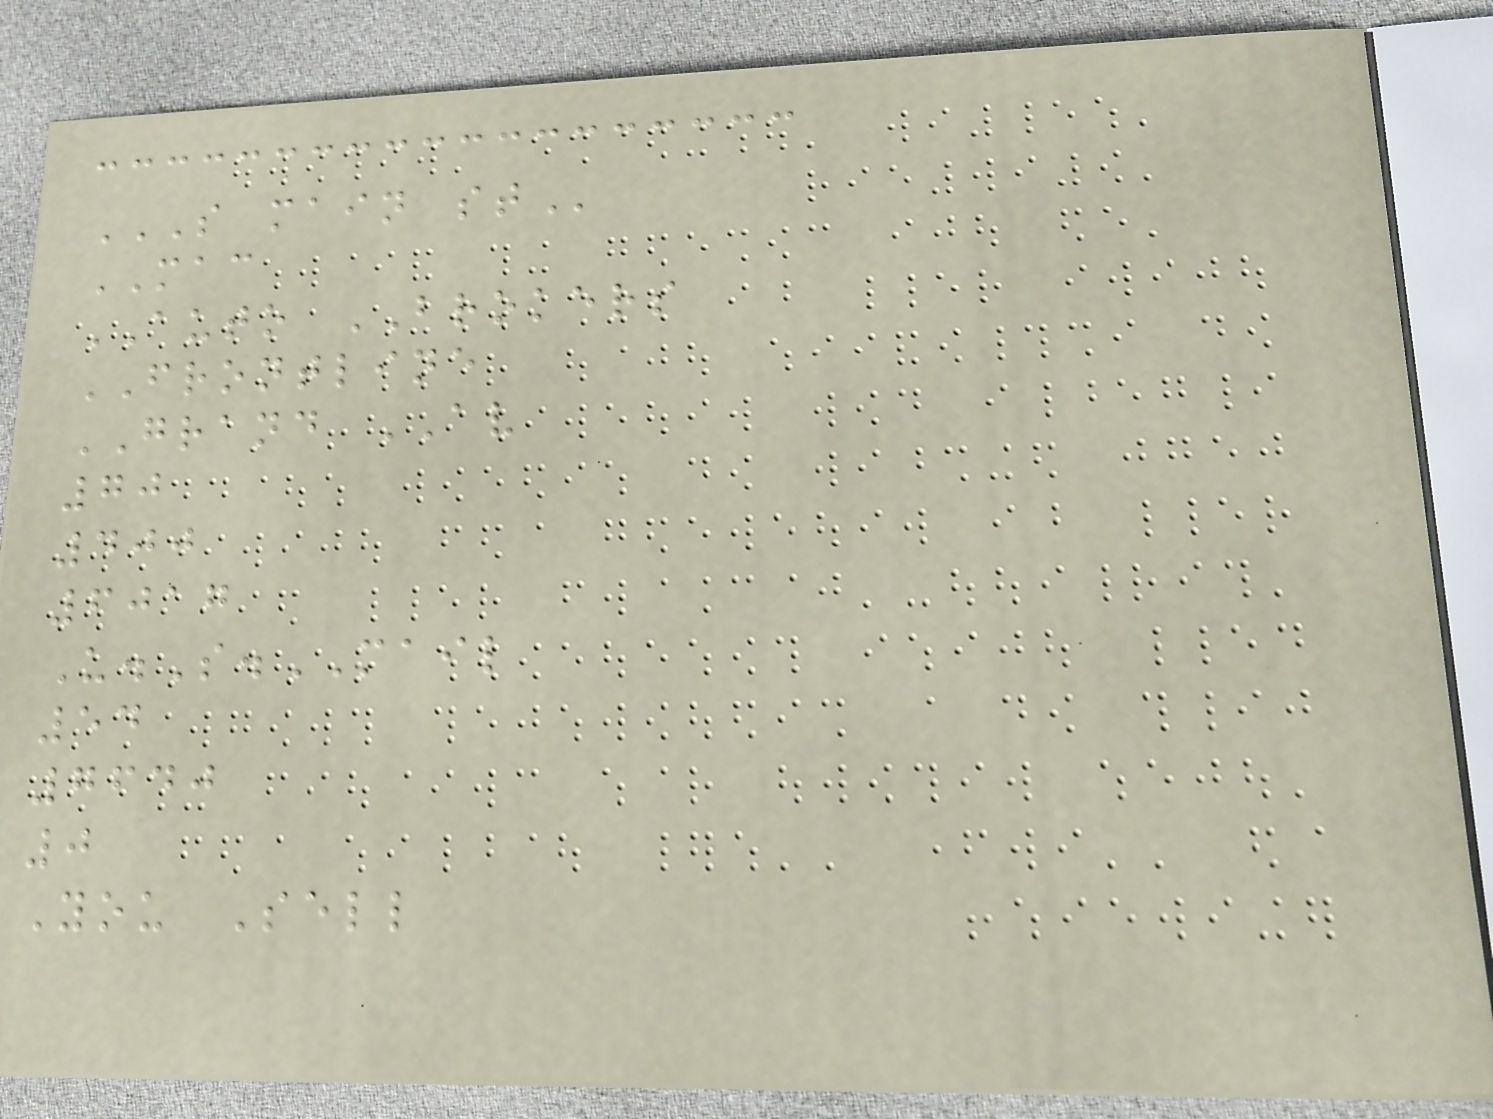S MAIN ST
MAC
AUTO BROKERS
FRONTLINE
GRAND AV
70
400
6017
U.S.MAIL
54
7640
0
You Sell
